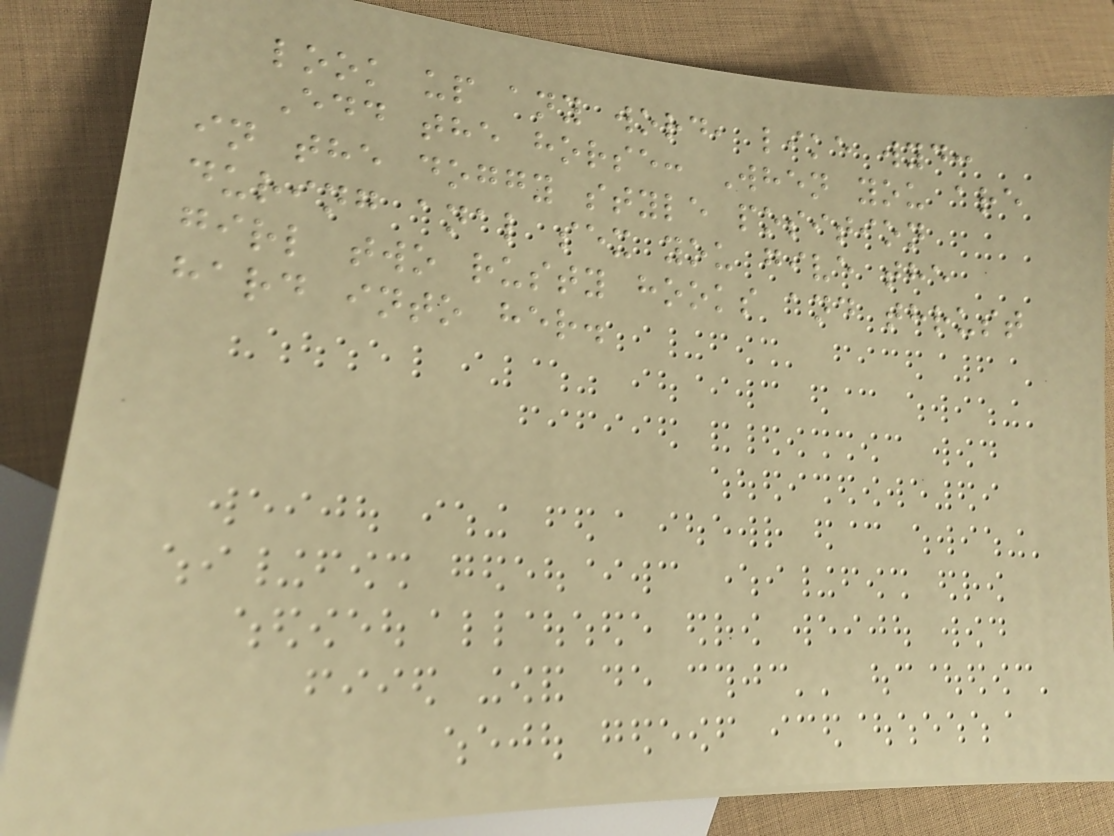look up any word, like wyd:
Edd the horse: When you are
in the doggy style position
during anal sex you give the
girl two rusty hooks and thrust
hard into her.
